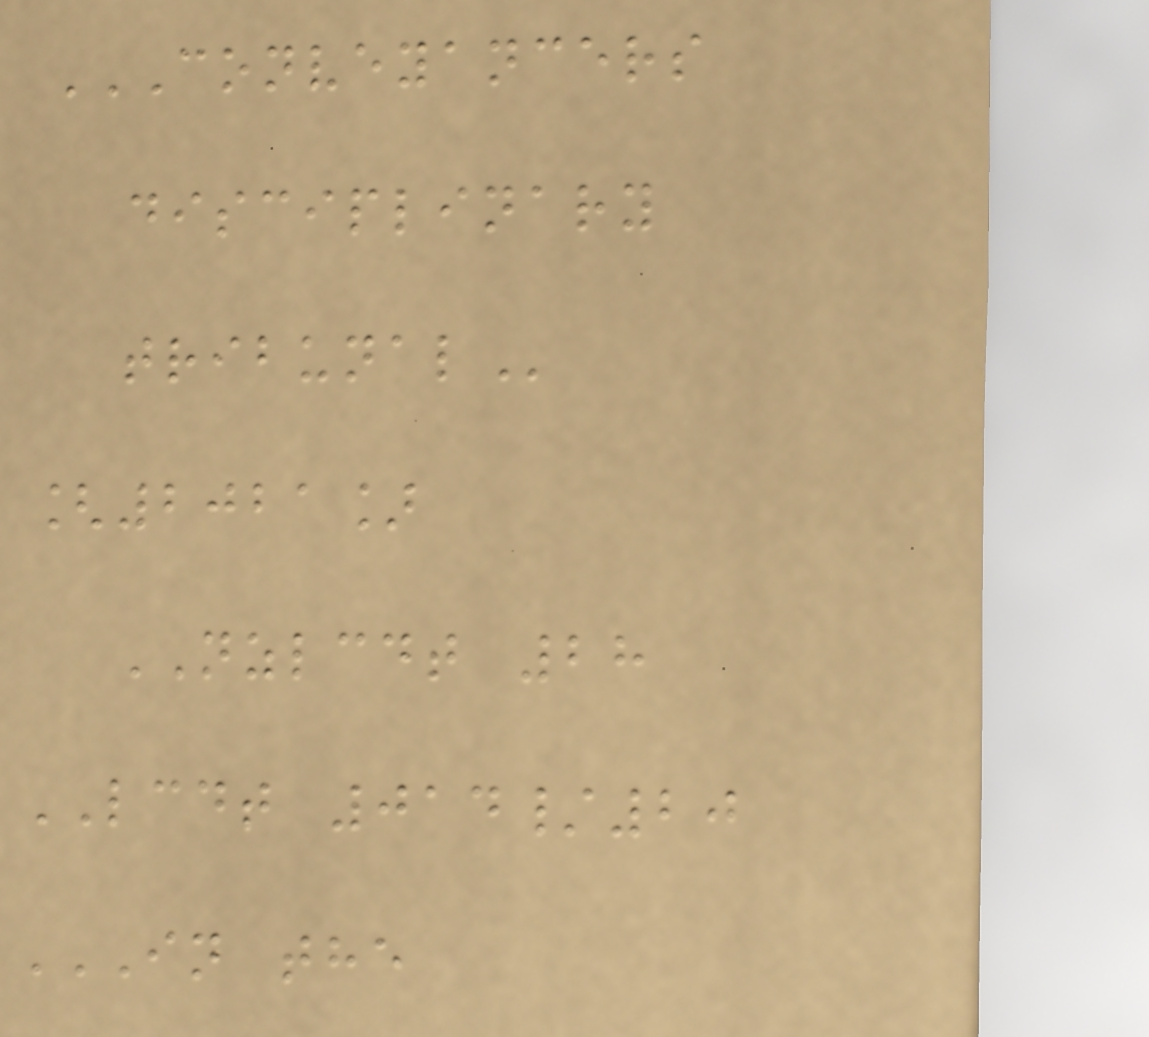CONVEYANCERS
DISCIPLINARY
TRIBUNAL
[2021]
NZLCDT 28
LCDT 014/20
IN THE
